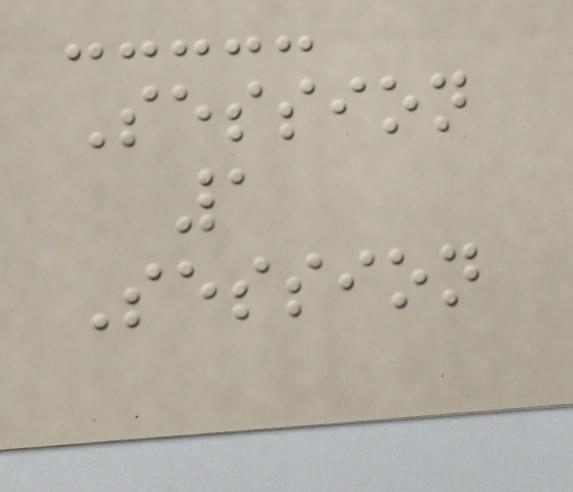Session
1
Session
